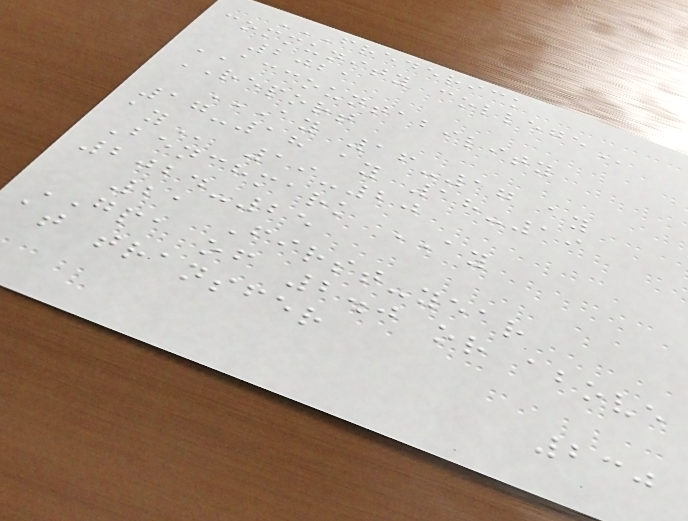FREDERICK
COMMUNITY COLLEGE
2021
ACCOUNTABILITY
REPORT
AY 16-17 AY
17-18 AY 18-19
AY 19-20
Benchmark AY
2024-25
21 First-year
GPA of 2.0 or above
at transfer
230
